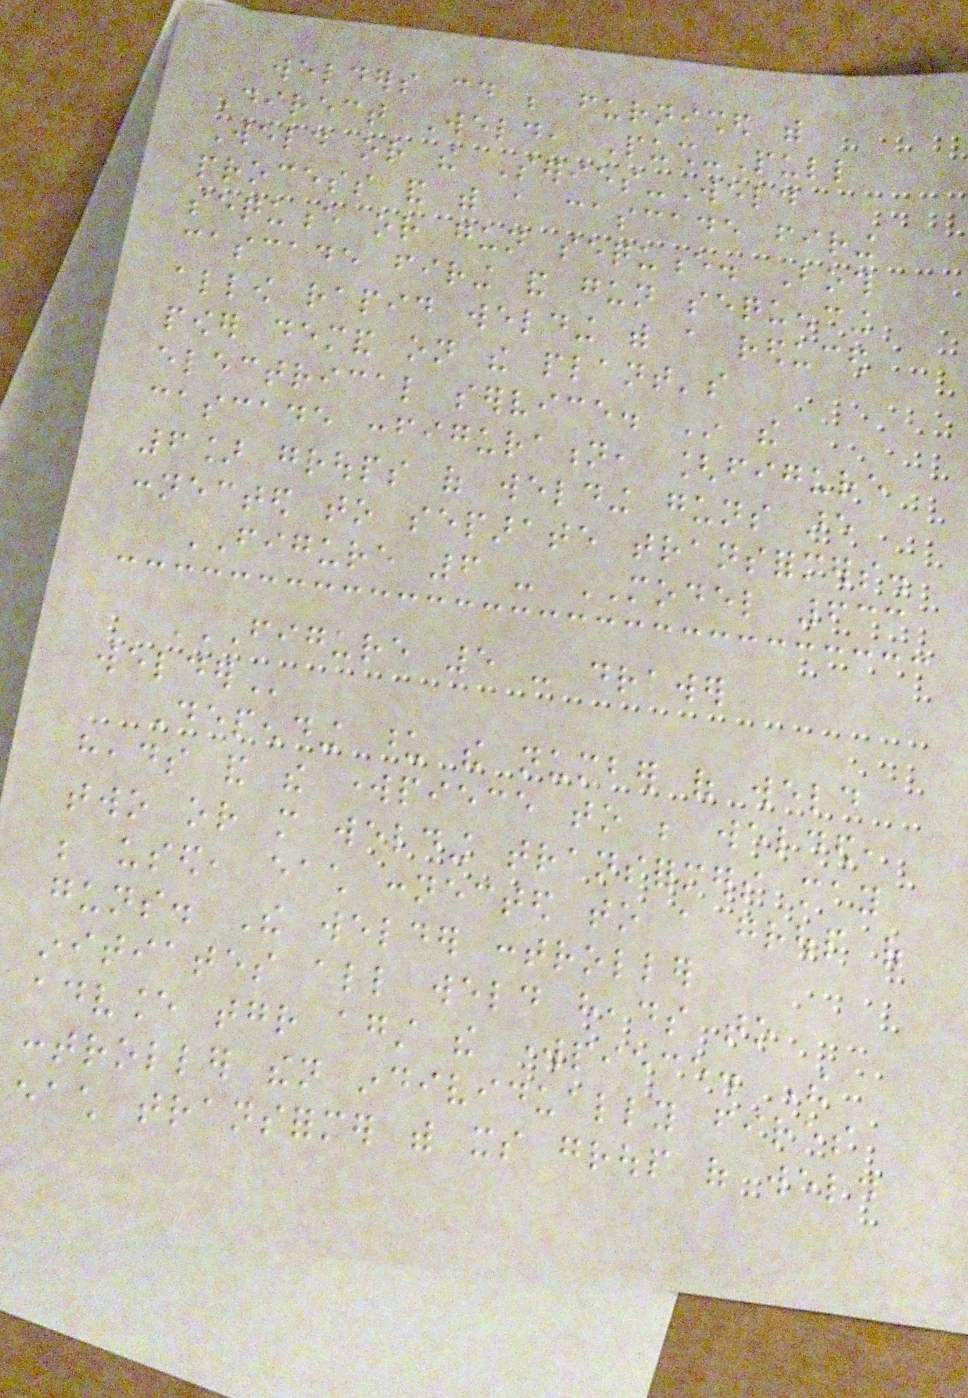welders could be furnished with
Direct Weld, Push-Pull
Weld or the Series-Weld
process and with a cascade firing
sequence or gun sequence. Both
cascade firing and gun sequencing
allow rapid welding with a reduced
power demand on the plant's
electrical service. In the
cascade configuration, [figure
6] groups of welding guns are
connected to separate transformers.
FIGURE 6 - MODEL 633
FIGURE 5 - DRAWER
WELDER
Depending upon the number of weld
heads and the workpiece to be welded,
two or more welding transformers may
be used, each connected to a group of
guns. The welder controller
initiates all weld heads to
advance together against the workpiece. The
controller then individually fires
each transformer with its group of weld
